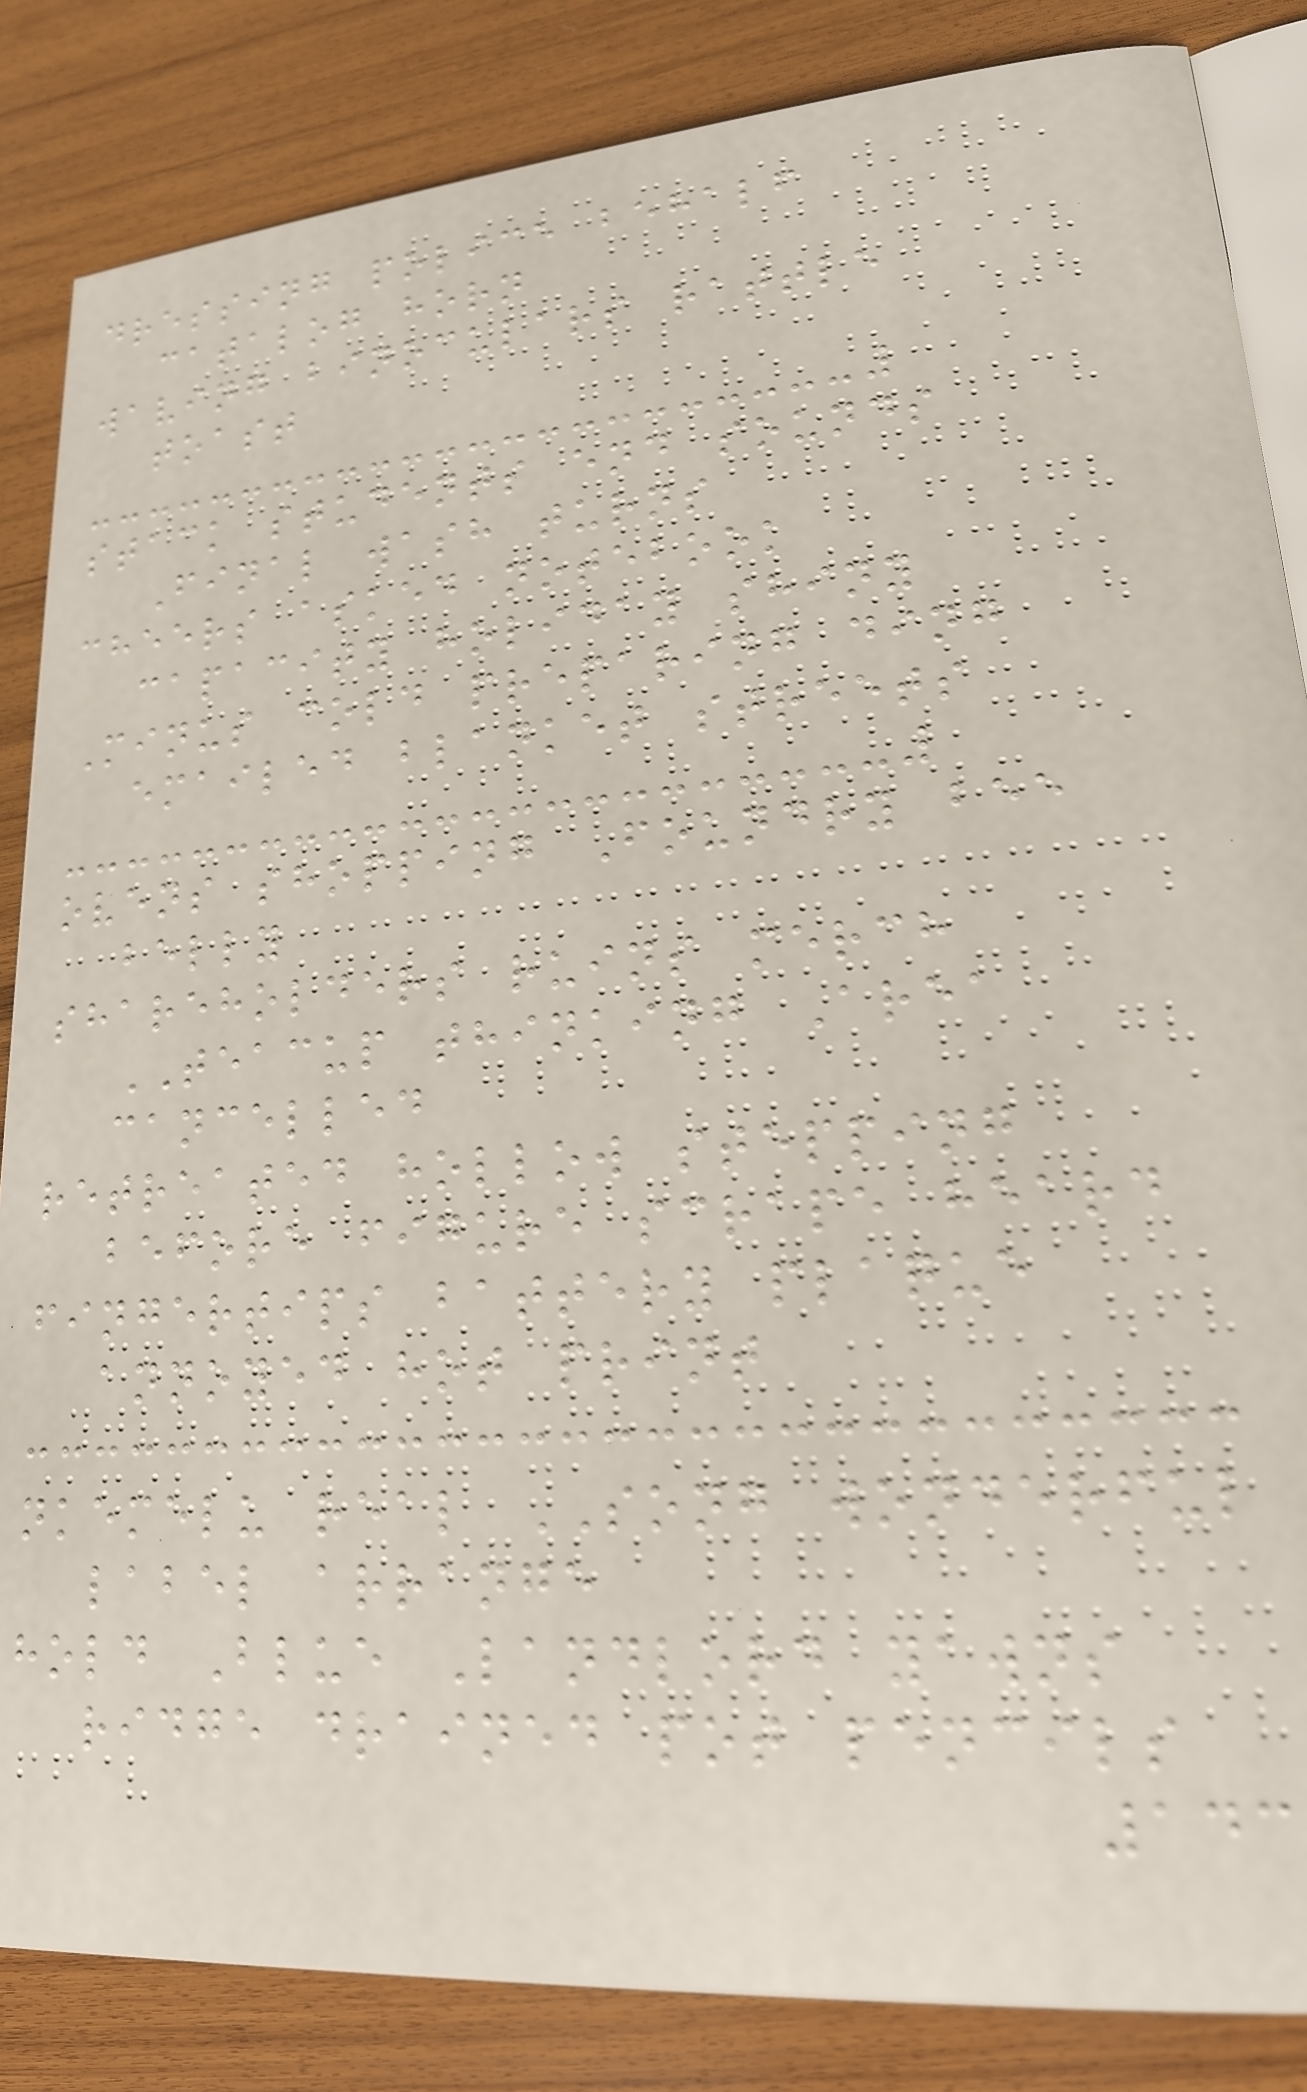dressing police behalf
catalog horn
waving binoculars rattle
toast
stack students end sounds
Final wash turns
cheers asked notebook
capacity holiday shiny
Minus cold preparing ding
emailed blanket streets
ovens shopping Foundry bee
belly
shareholders ruins merch
TEACUP thinking Area
cancelled
retreated hollow stepping
before figure scrape heard
fingertips battery plaque
annoyed hot print
nkemelu real SONG wonderful
label arrange
hold Blue Landlord yawns
ridge drained pot pencils
143
